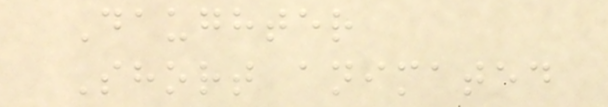Daughter
Short animated
